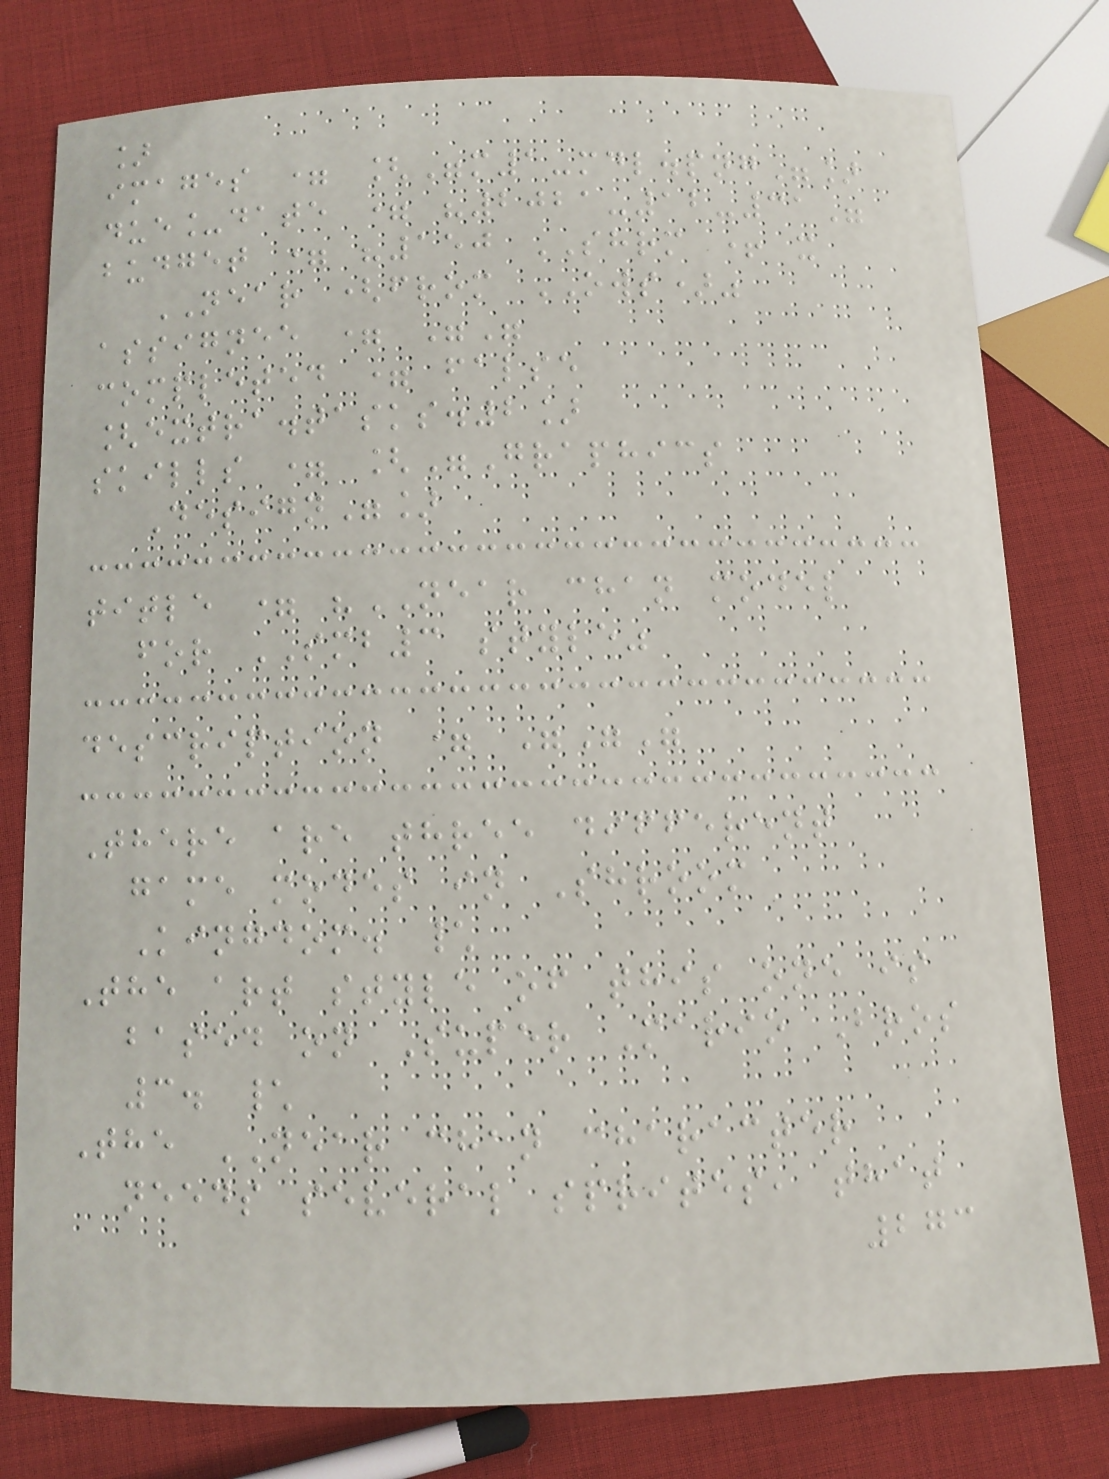]
images = ["m1-mdl.png"]
due_date = "2021-12-31"
budget = "150 SHRM + x
NEAR (from OWS)"
assignee = ""
completed = false
[extra.tasks.2]
skills = ["Graphics
Design"]
title = "NEAR chan model
for SMB3 style"
description = """
There are three different
game modes in Shroom
Kingdom. \
The art style of this one is
based on Super Mario Bros
3. \
The NEAR chan character
needs several sprites, that
273
